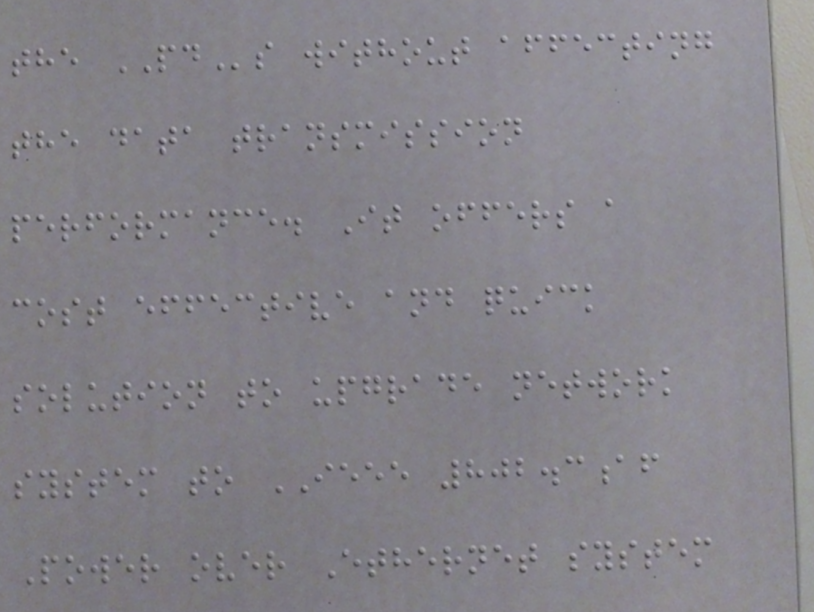the PDs without affecting
the data transmission
performance. It offers a
cost effective and quick
solution to upgrade network
system to IEEE 802.3af
Power over Ethernet system
